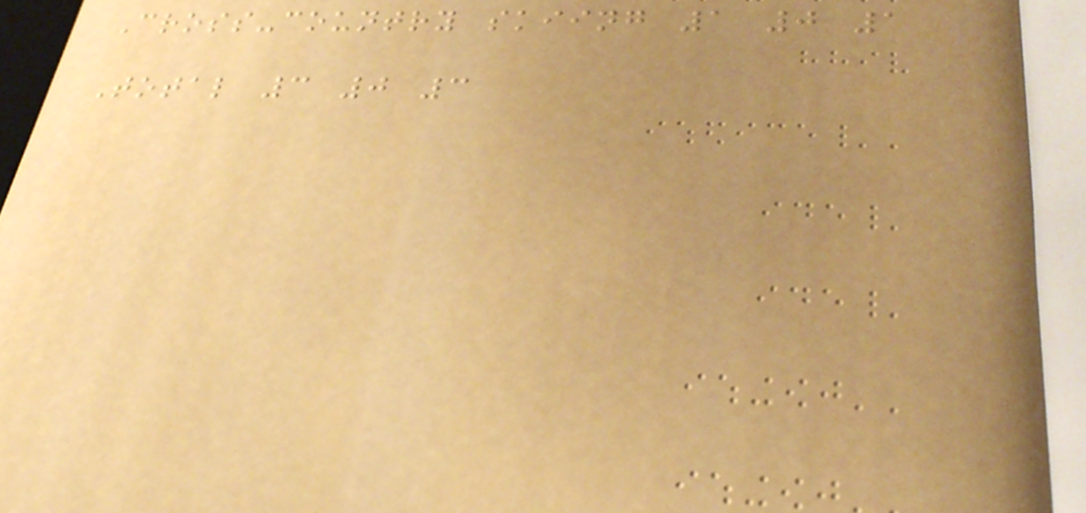Cross-country skiing 1 0 1
Total 3 0 3
